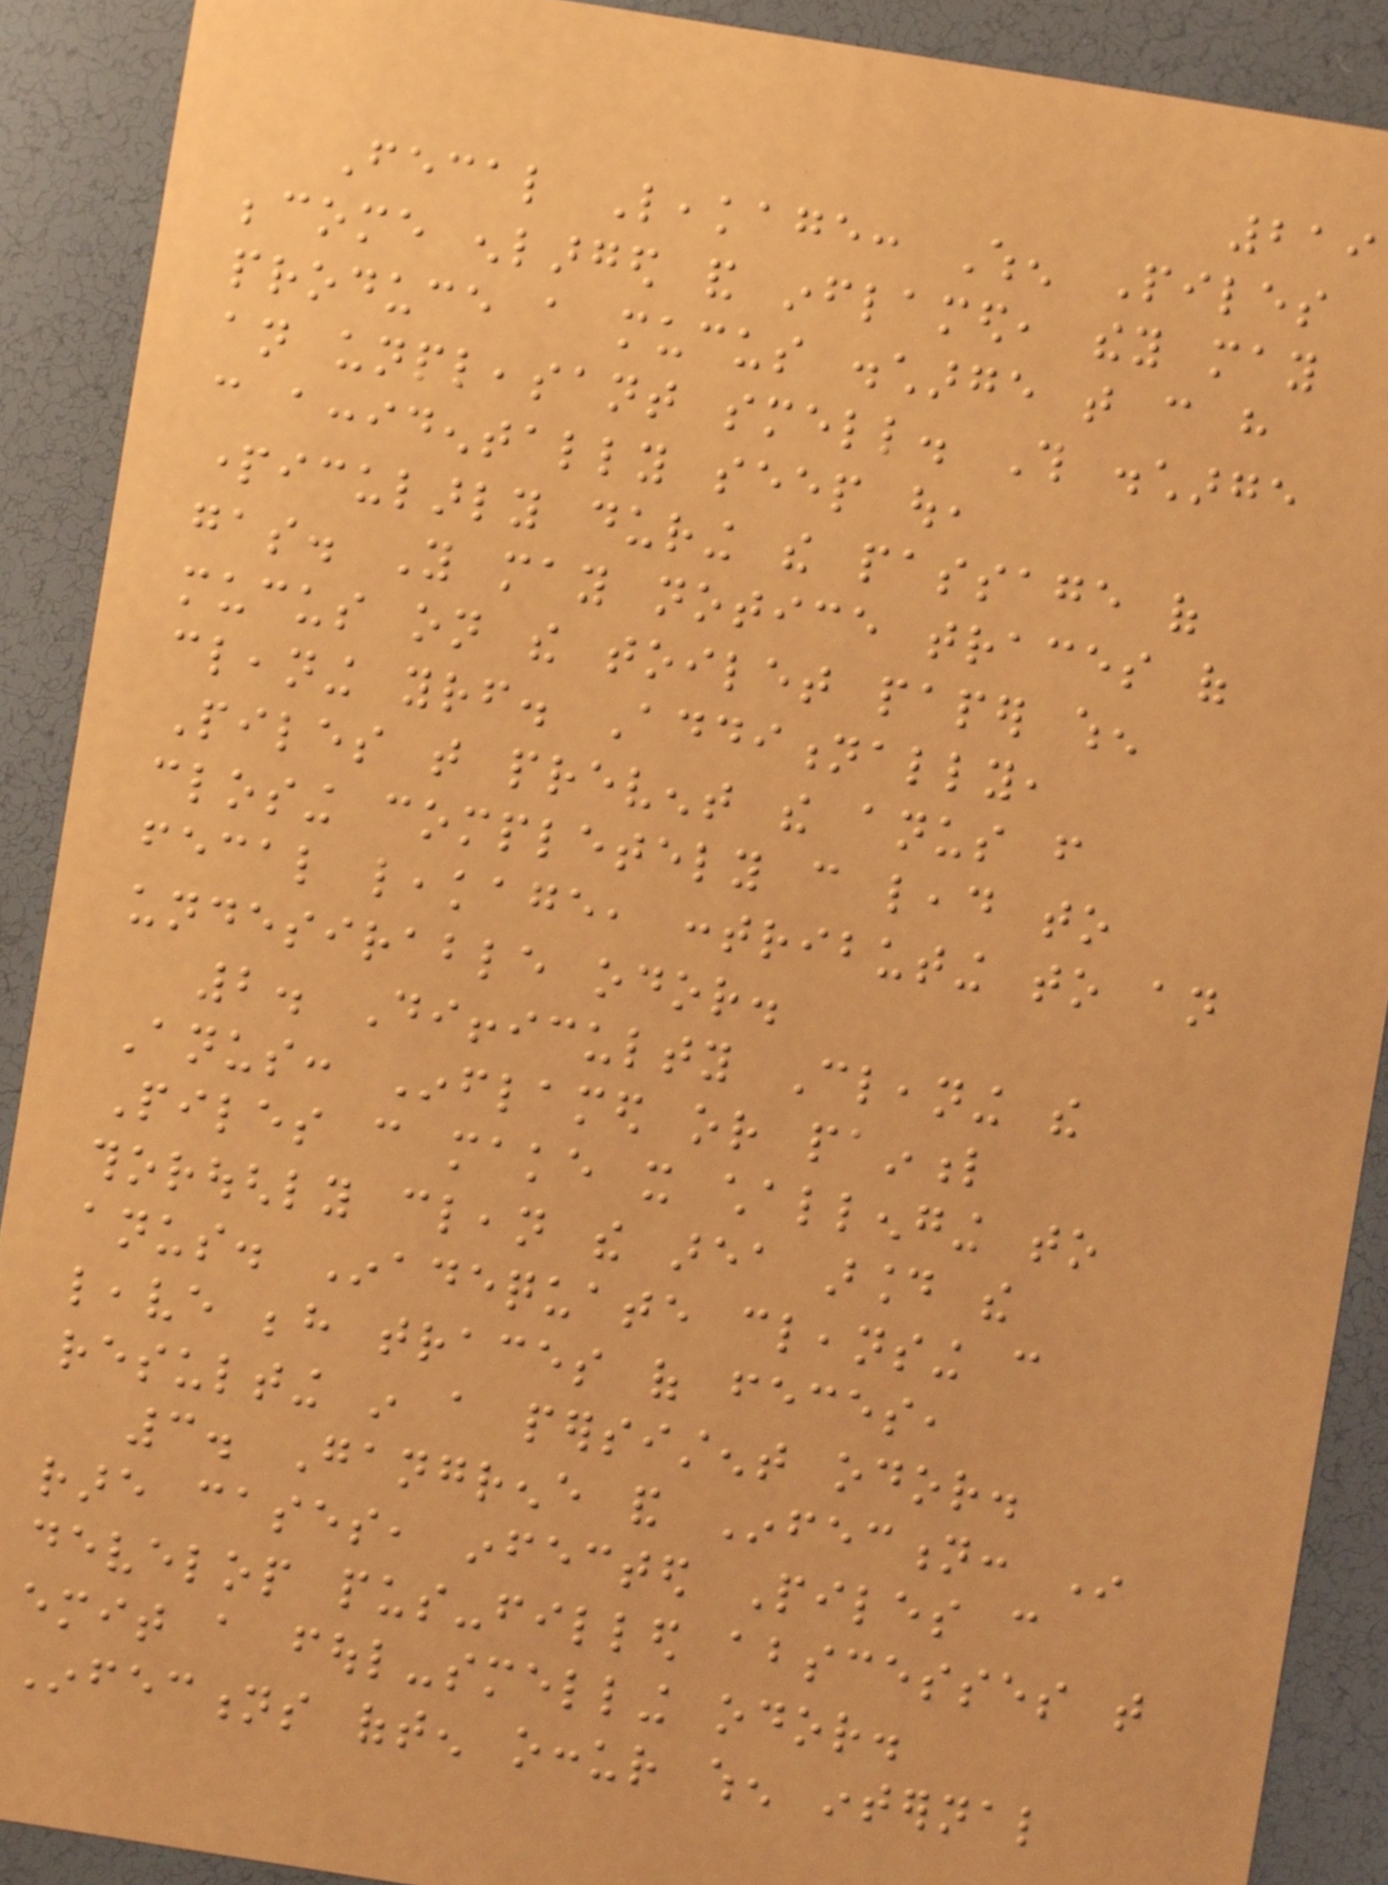219
Fecal Leakage: When Piles
become enlarged and inflamed, they may
produce a mucus discharge that can have
an unpleasant smell. This discharge
can accidentally seep out,
particularly during the passage of
gas. You may notice traces of
mucus on the toilet paper when
cleaning yourself. Additionally,
Piles that prevent the anus from
closing completely can lead to
fecal leakage, contributing to an
undesirable odor.
2. Difficulty Cleaning the
Anus: Inflamed or painful
Piles can make it challenging to
thoroughly clean the area around the
anus. Inadequate cleansing can
leave behind traces of feces,
resulting in a persistent odor.
3. Gangrene and Infection: In
rare cases, infected Piles can
develop pus-filled abscesses that
emit a foul-smelling odor.
Infections often occur when internal
